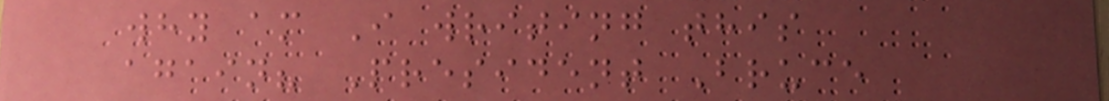why am I writing this
again? President Bruce
